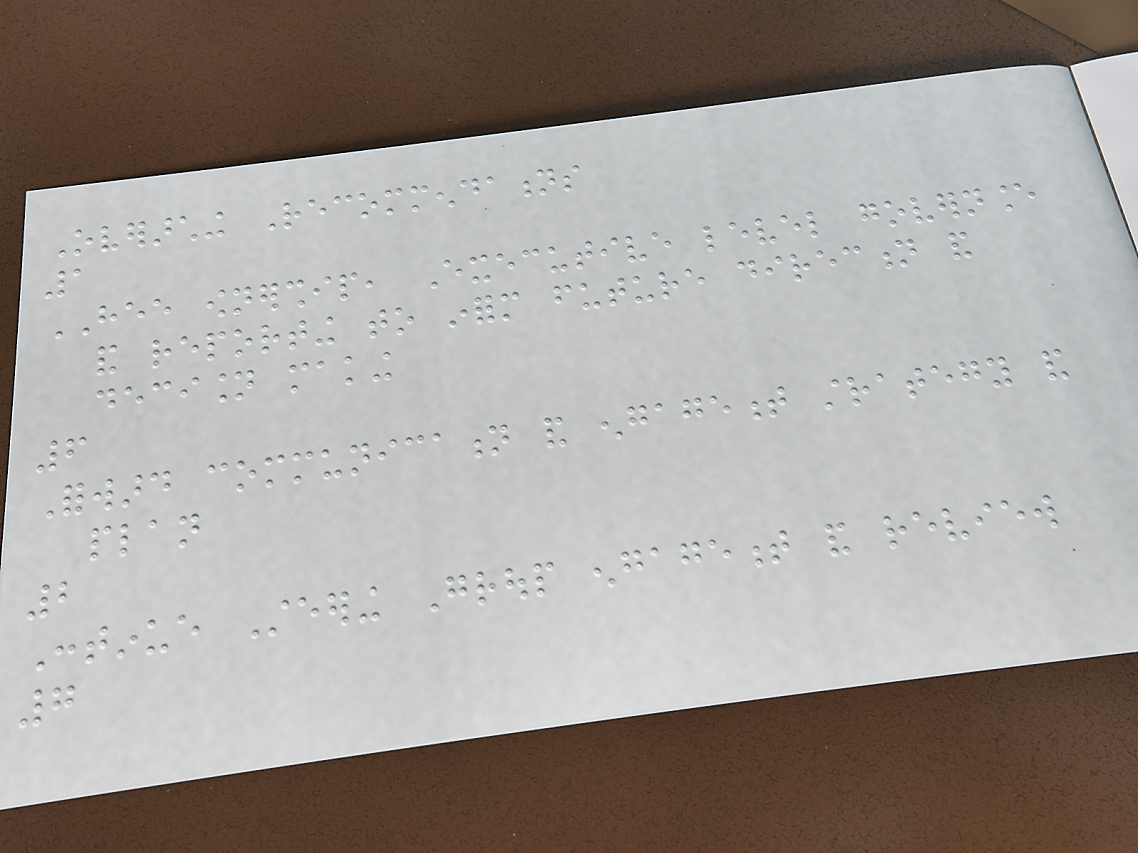Overarching Recommendations
1
HEE ownership, Executive level governance
and reporting to inform future direction and
decision making
6
Forward communication and engagement strategy and
plan
2
Continue Steering Group engagement and review
7
